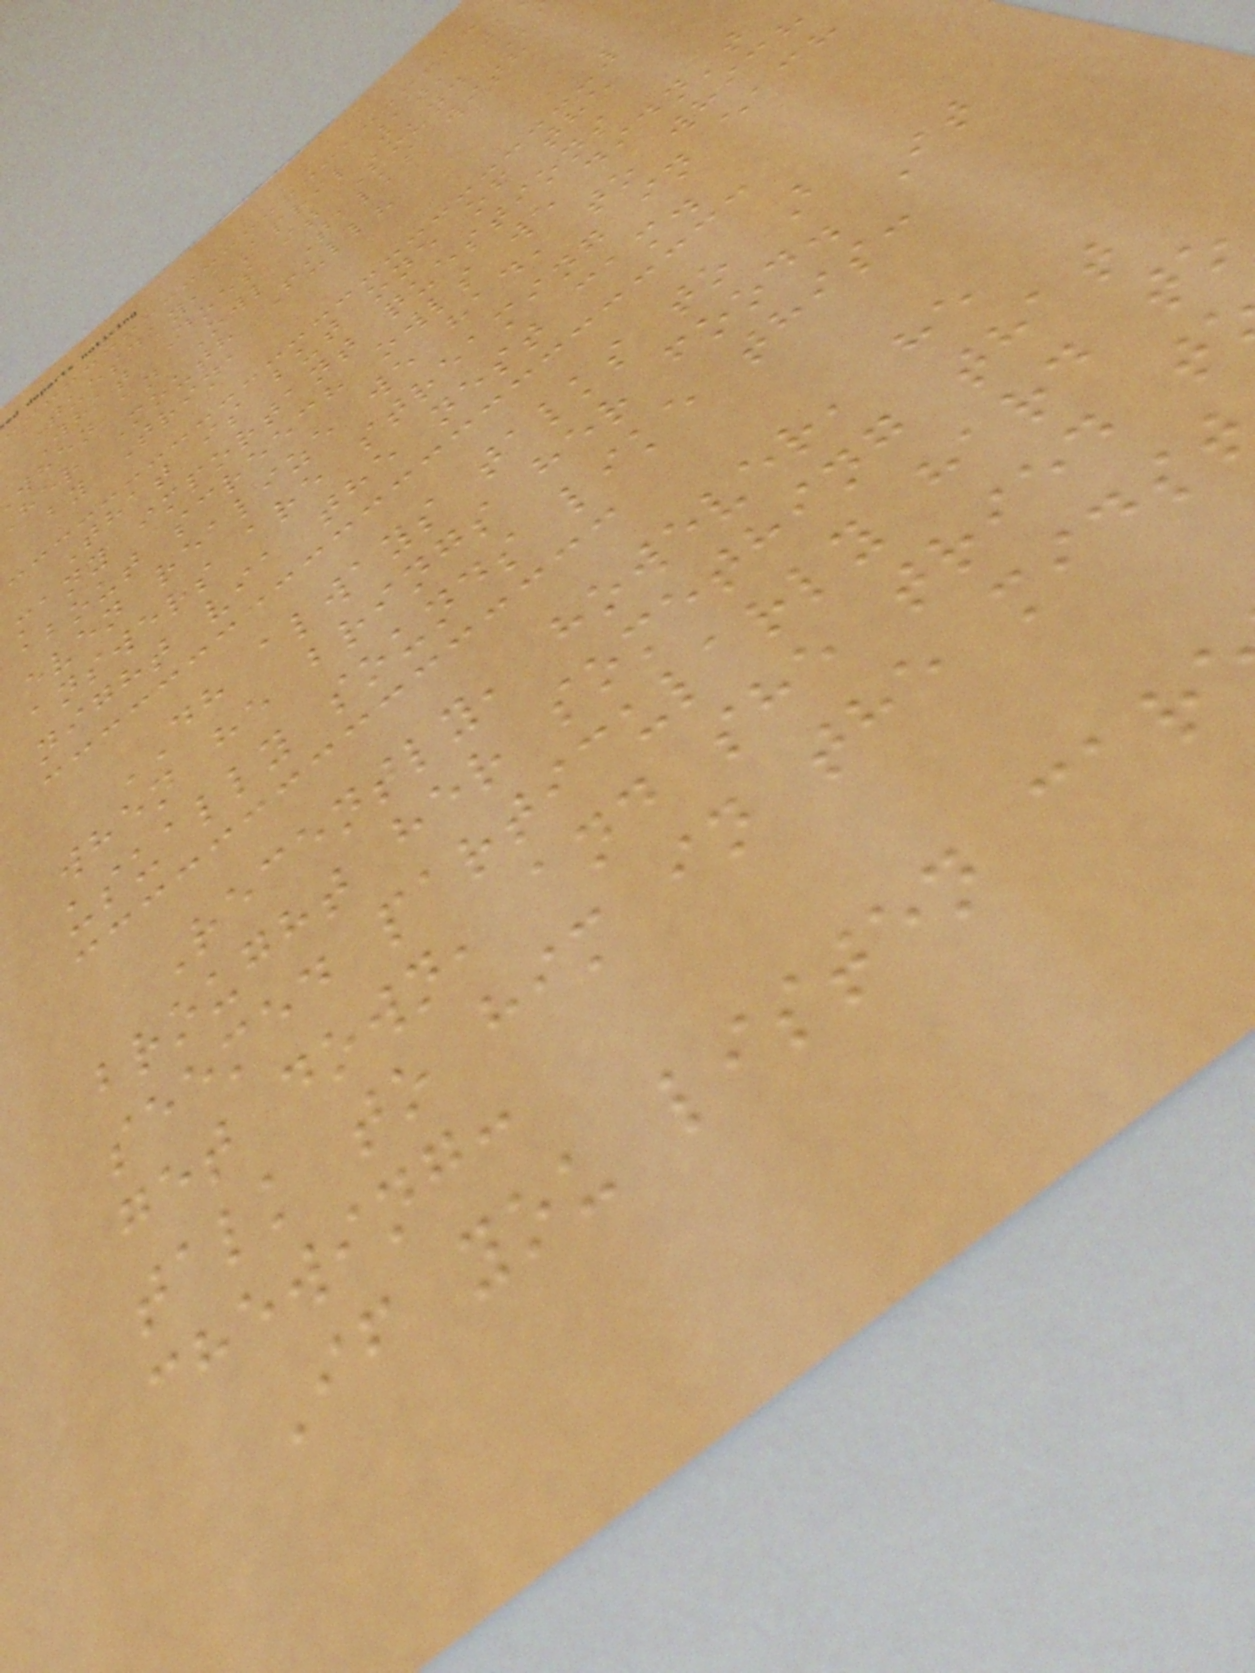Tuesday, April 10, 2
What Does it Sound L
when an Owl Talks with
her Mouth Full?
by Trina
That is but one of the
many important questions
about screech owls we didn't
even realize we had, to which
answers are streaming in each
night via the nest cam.
DH always talks to B
when he brings her food. It
usually sounds like this:
Recently, however, he
brought her something that
seemed particularly hard to
get down, and she tried t
talk to him in the mids
chewing:
If you listen car
